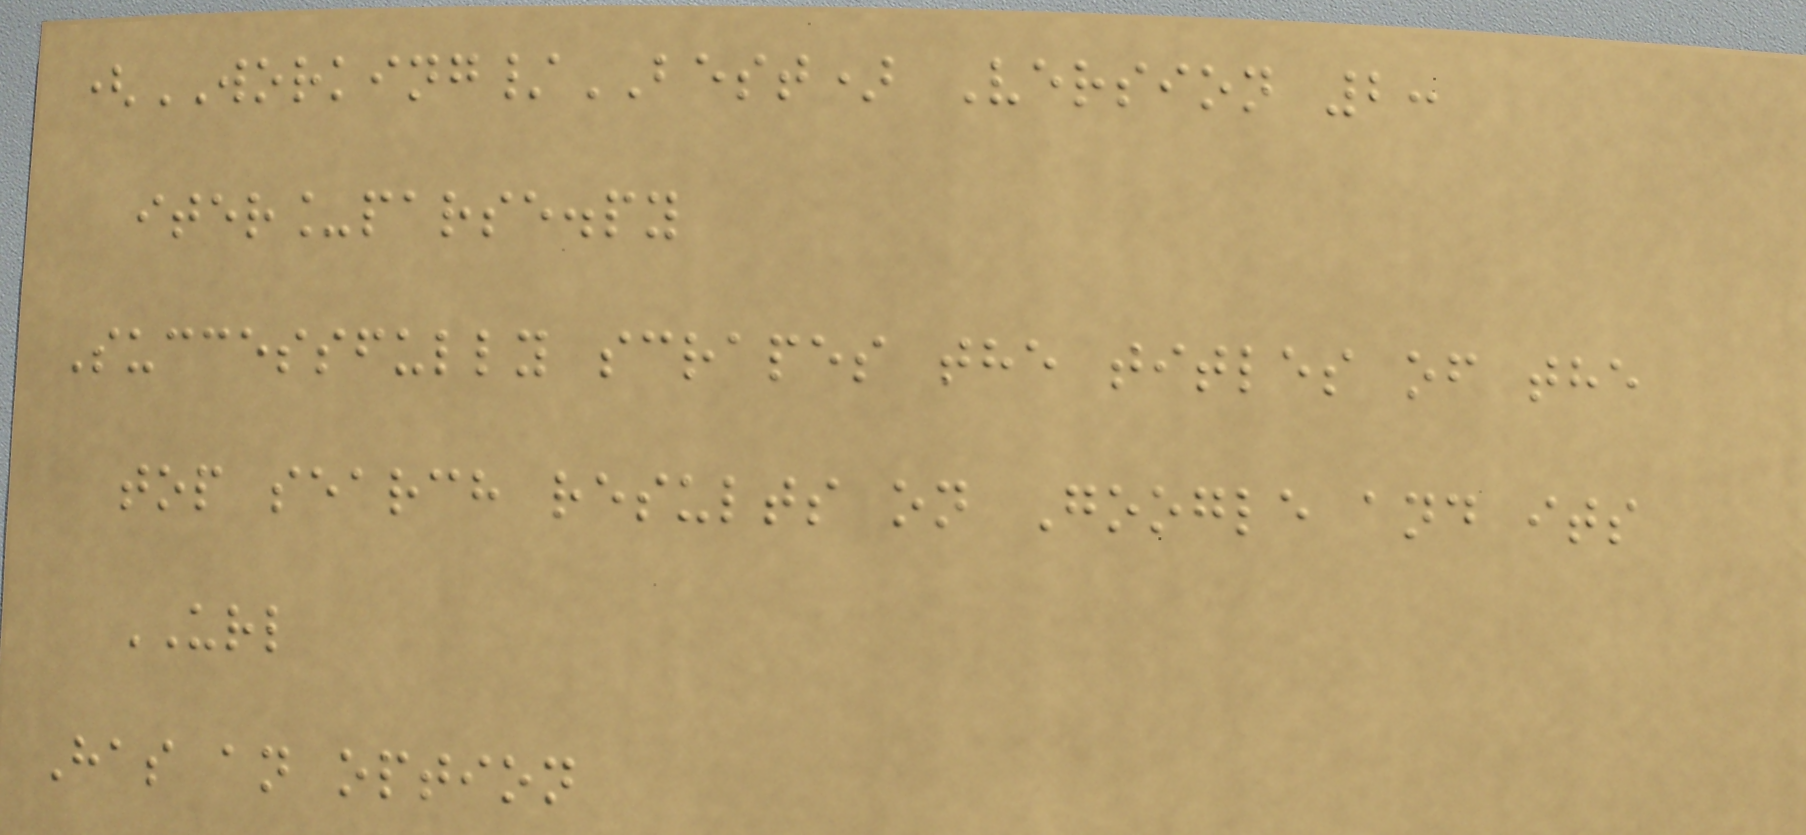(WORKING/BEST) Version 2:
iter_parse.py
Successfully scrapes the titles of the
top search results on Google and its
URL
Has an option
